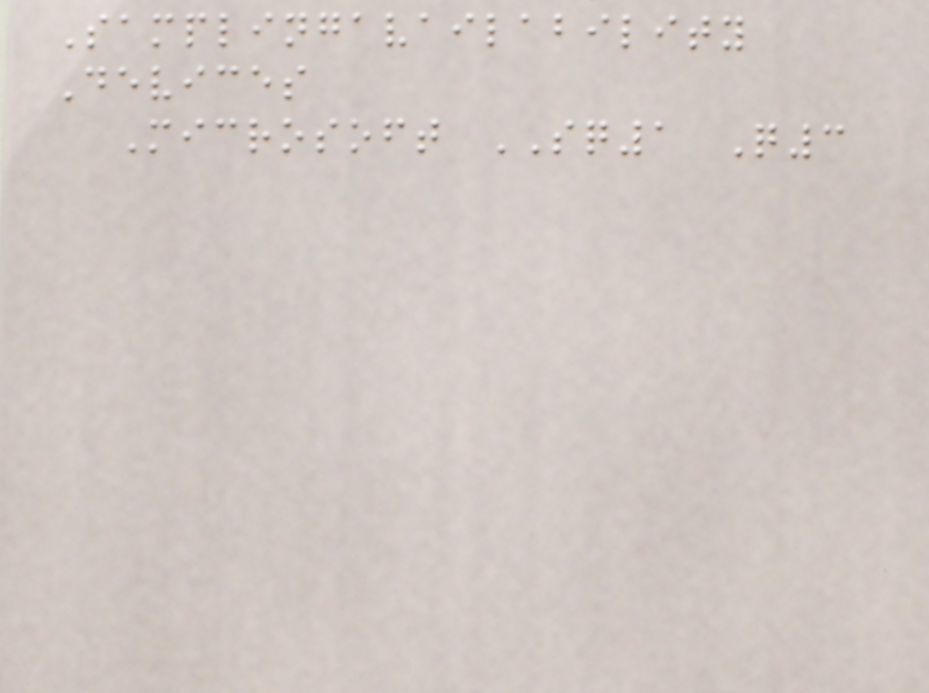Samplingavailability
Devices
Microsoft SQ1 Q3
